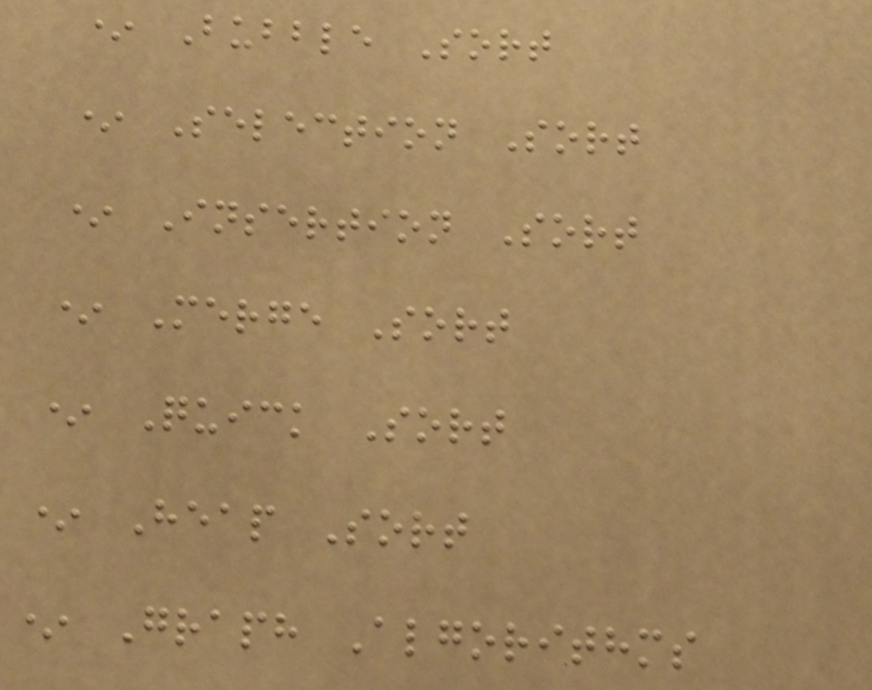* Bubble Sort
* Selection Sort
* Insertion Sort
* Merge Sort
* Quick Sort
* Heap Sort
* Graph Algorithms
